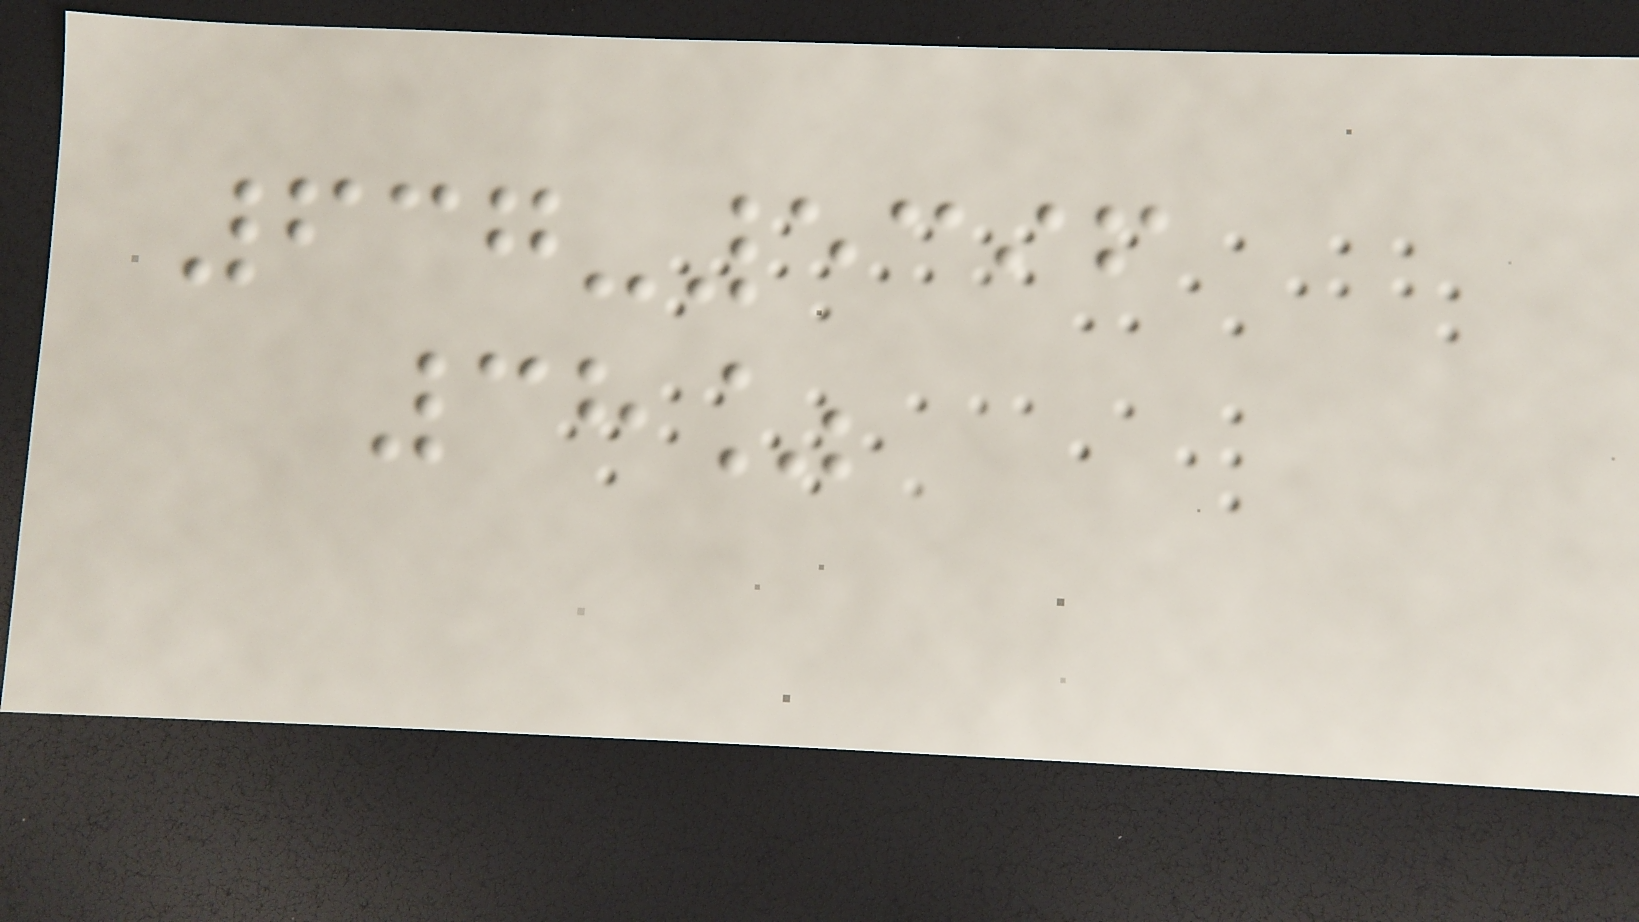637-5396
38%
